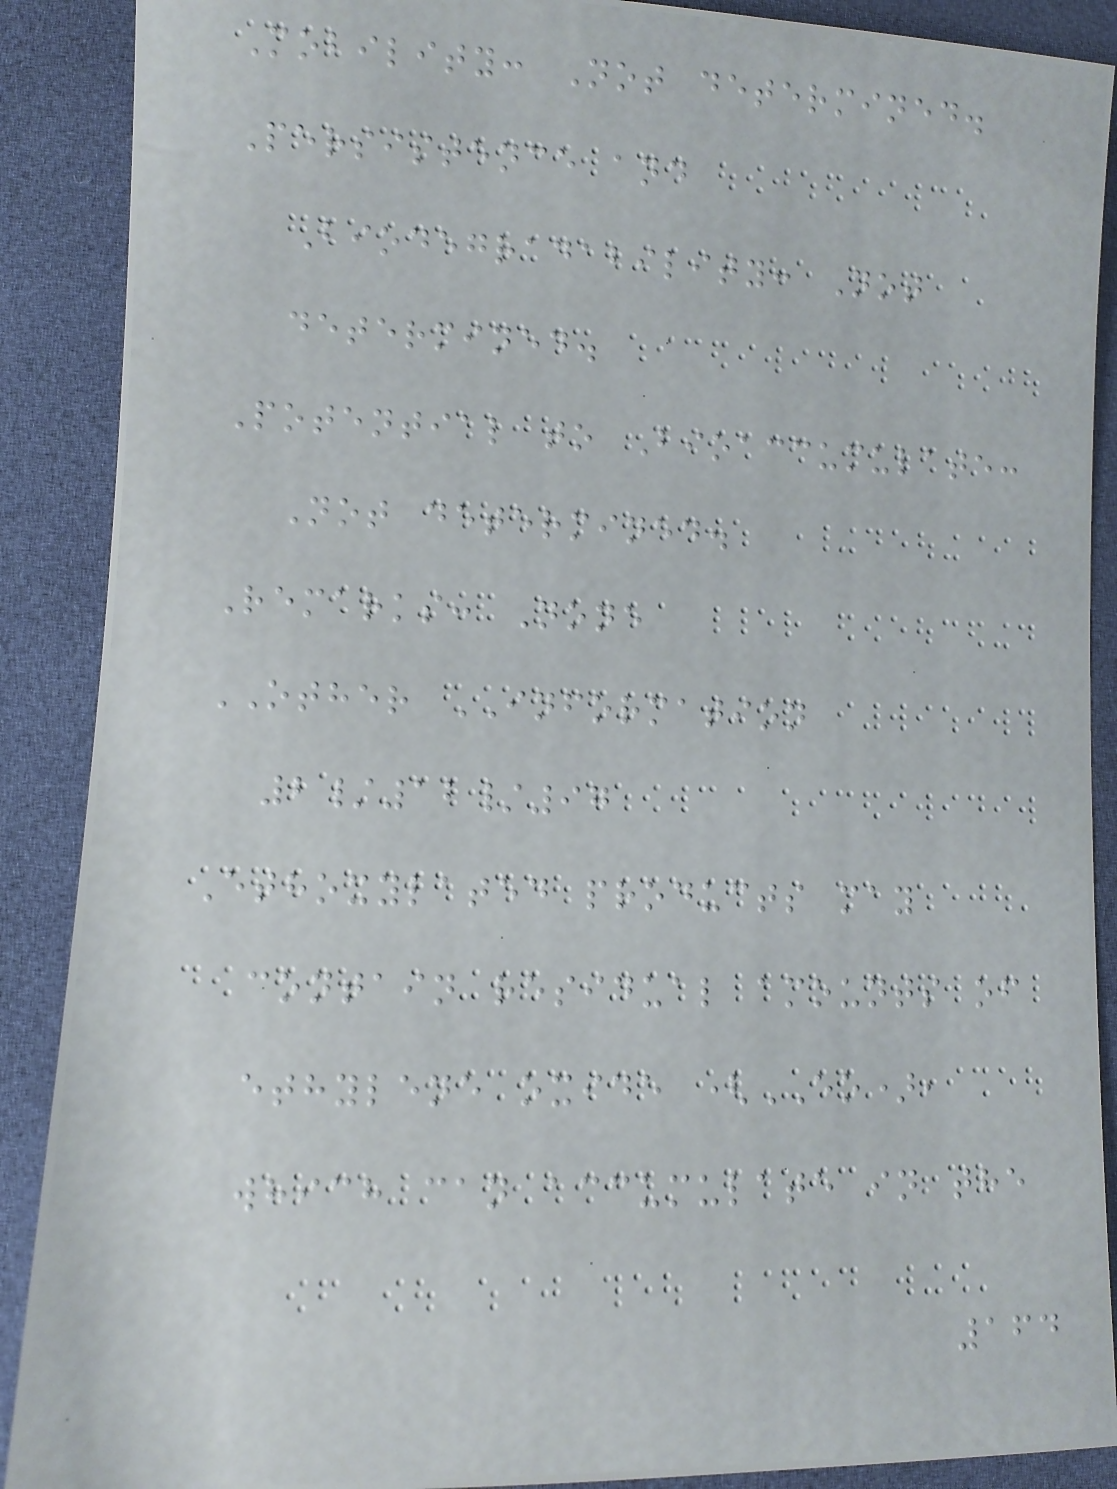Mobility: Not determined.
Persistence and
Biodegradability: Not
determined.
Potential to Bioaccumulate:
Not determined.
Remarks: None
OTHER INFORMATION
2/12/97
Ethoxylated products may
contain residual amounts of
ethylene oxide (EO),
which can accumulate in the
164
